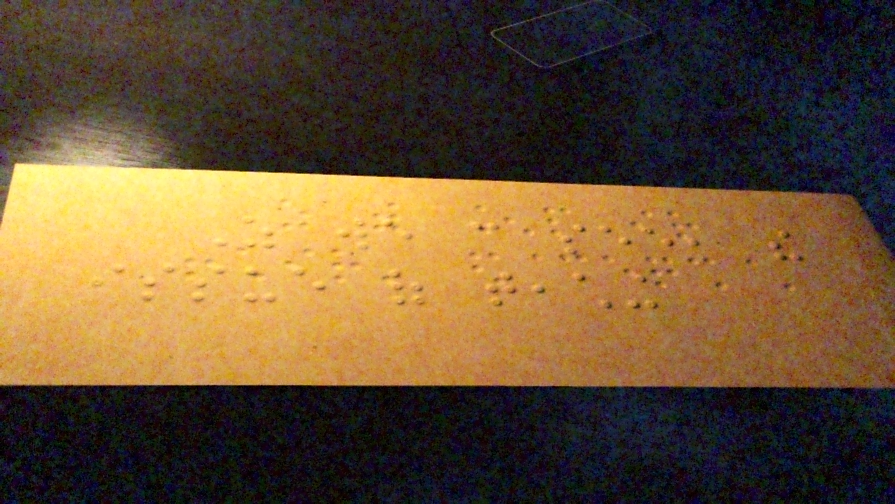As we can see, the
issue of teaching
